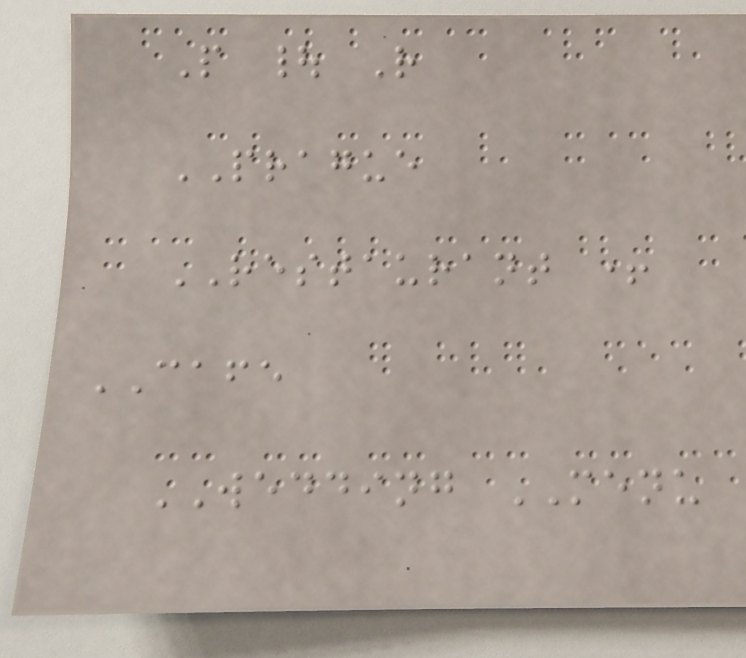P | R
PRAGUE
RESTAURANT +
CAFE
WEDDING MENU
